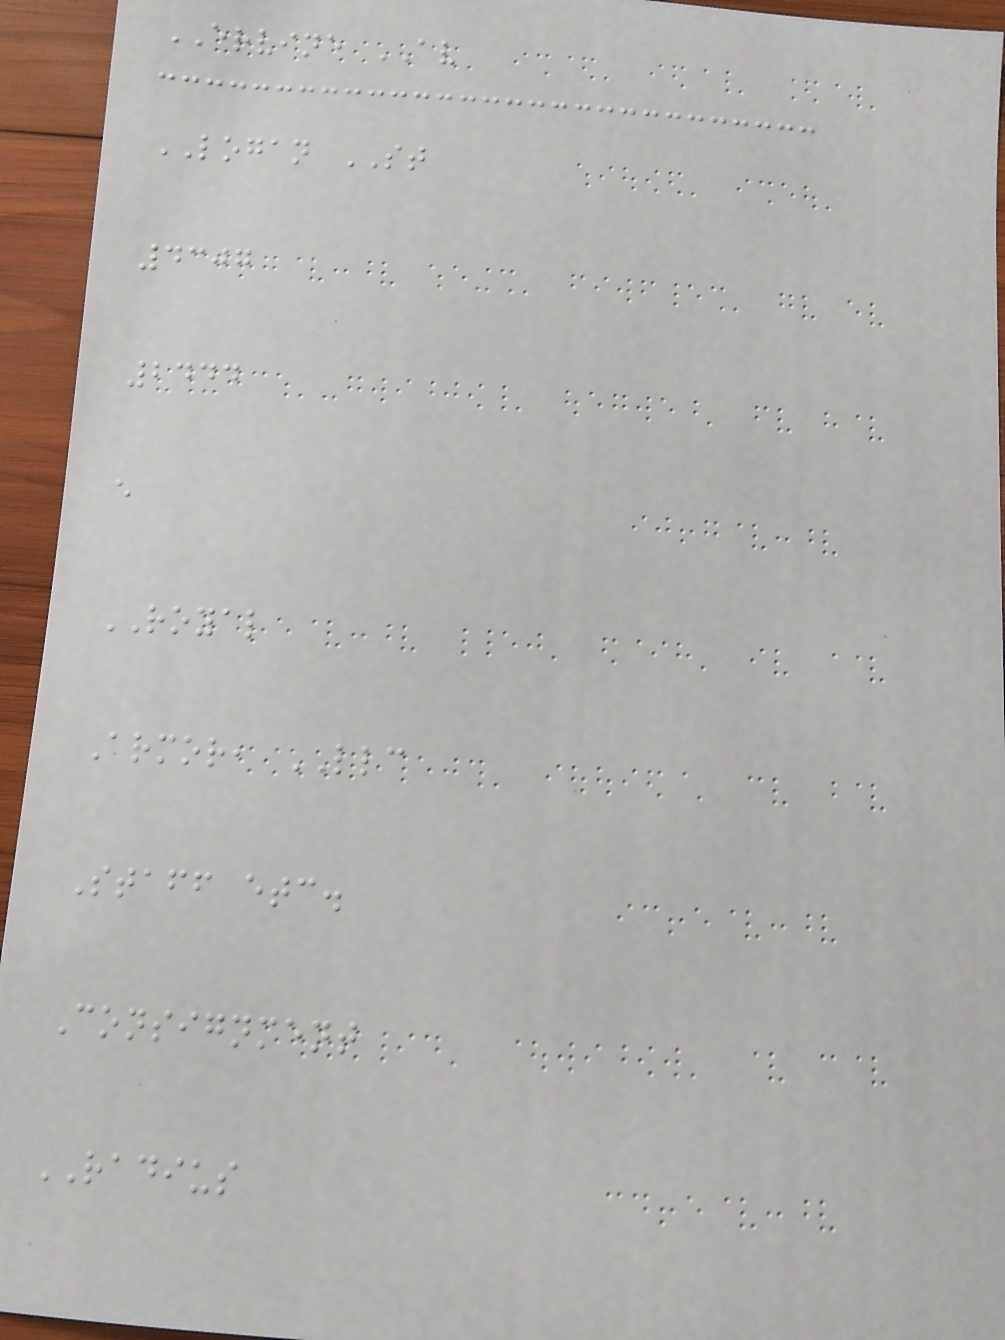ERVINE AV
LOGAN ST
4307
2444
e
ROYAL
Armor, LLC
Staff etc.
Consignment
RADIUS
